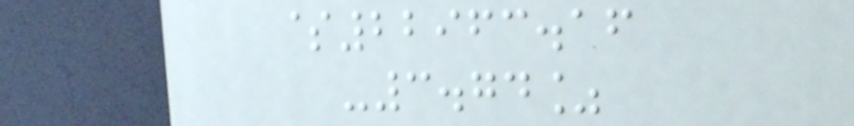$22963.16
-3.74%
